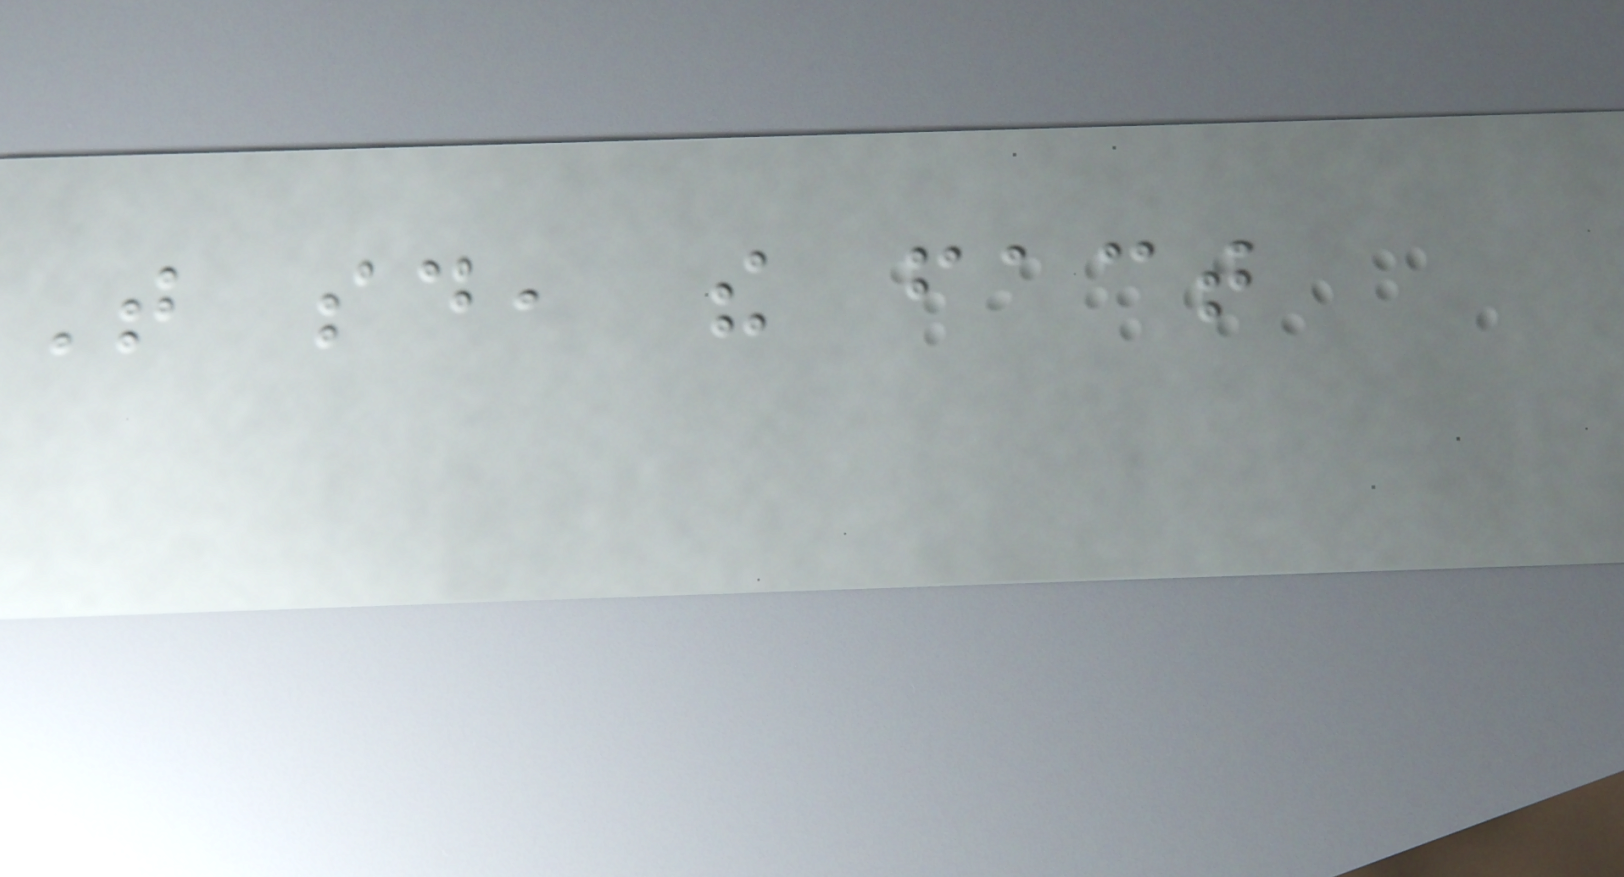That said, the fact
